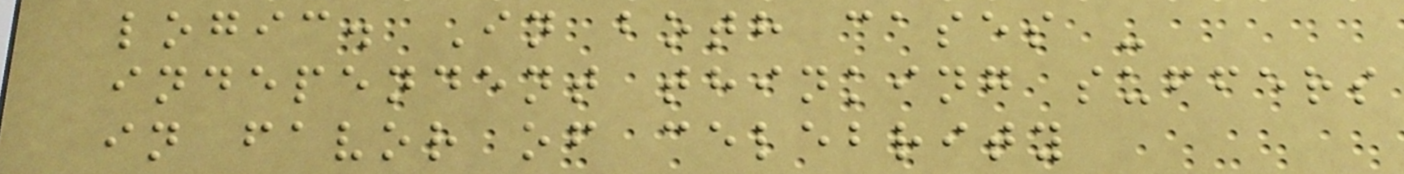logic. In both cases -
independent thinking suffers
in favor of celebrity
